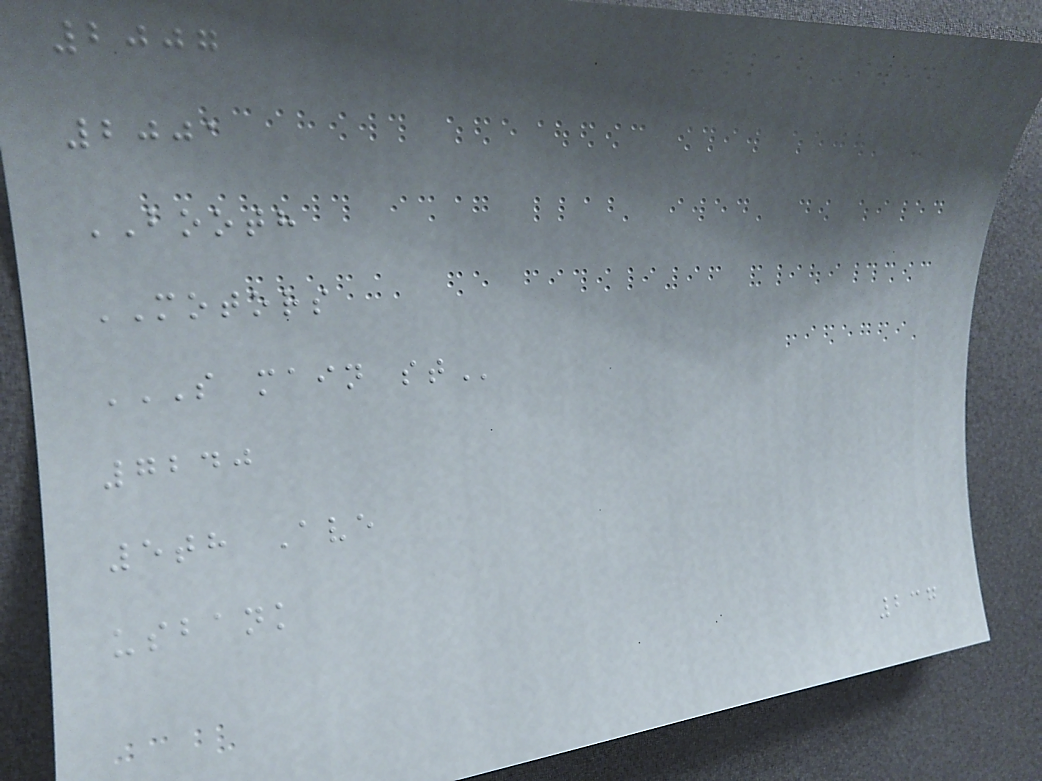2007
2001
BOOTH
MOTORS
S MAIN ST
7240
5th Ave
usbank
237
